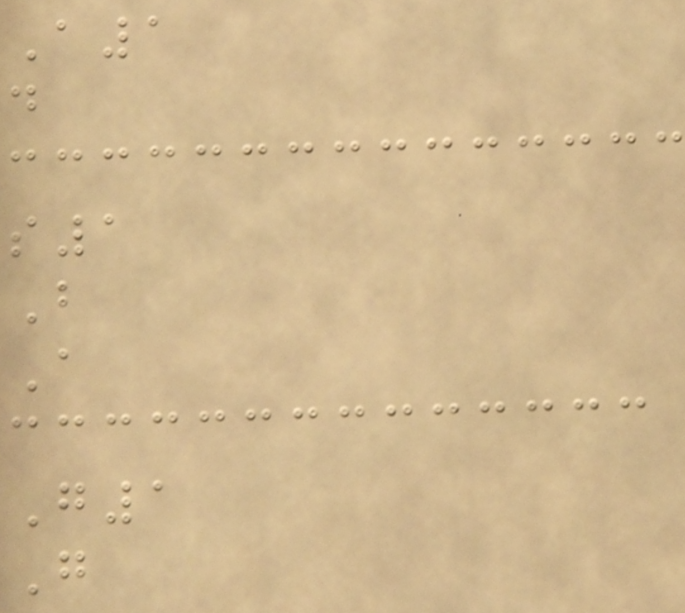A1
d
s1
B
A
G1
G
